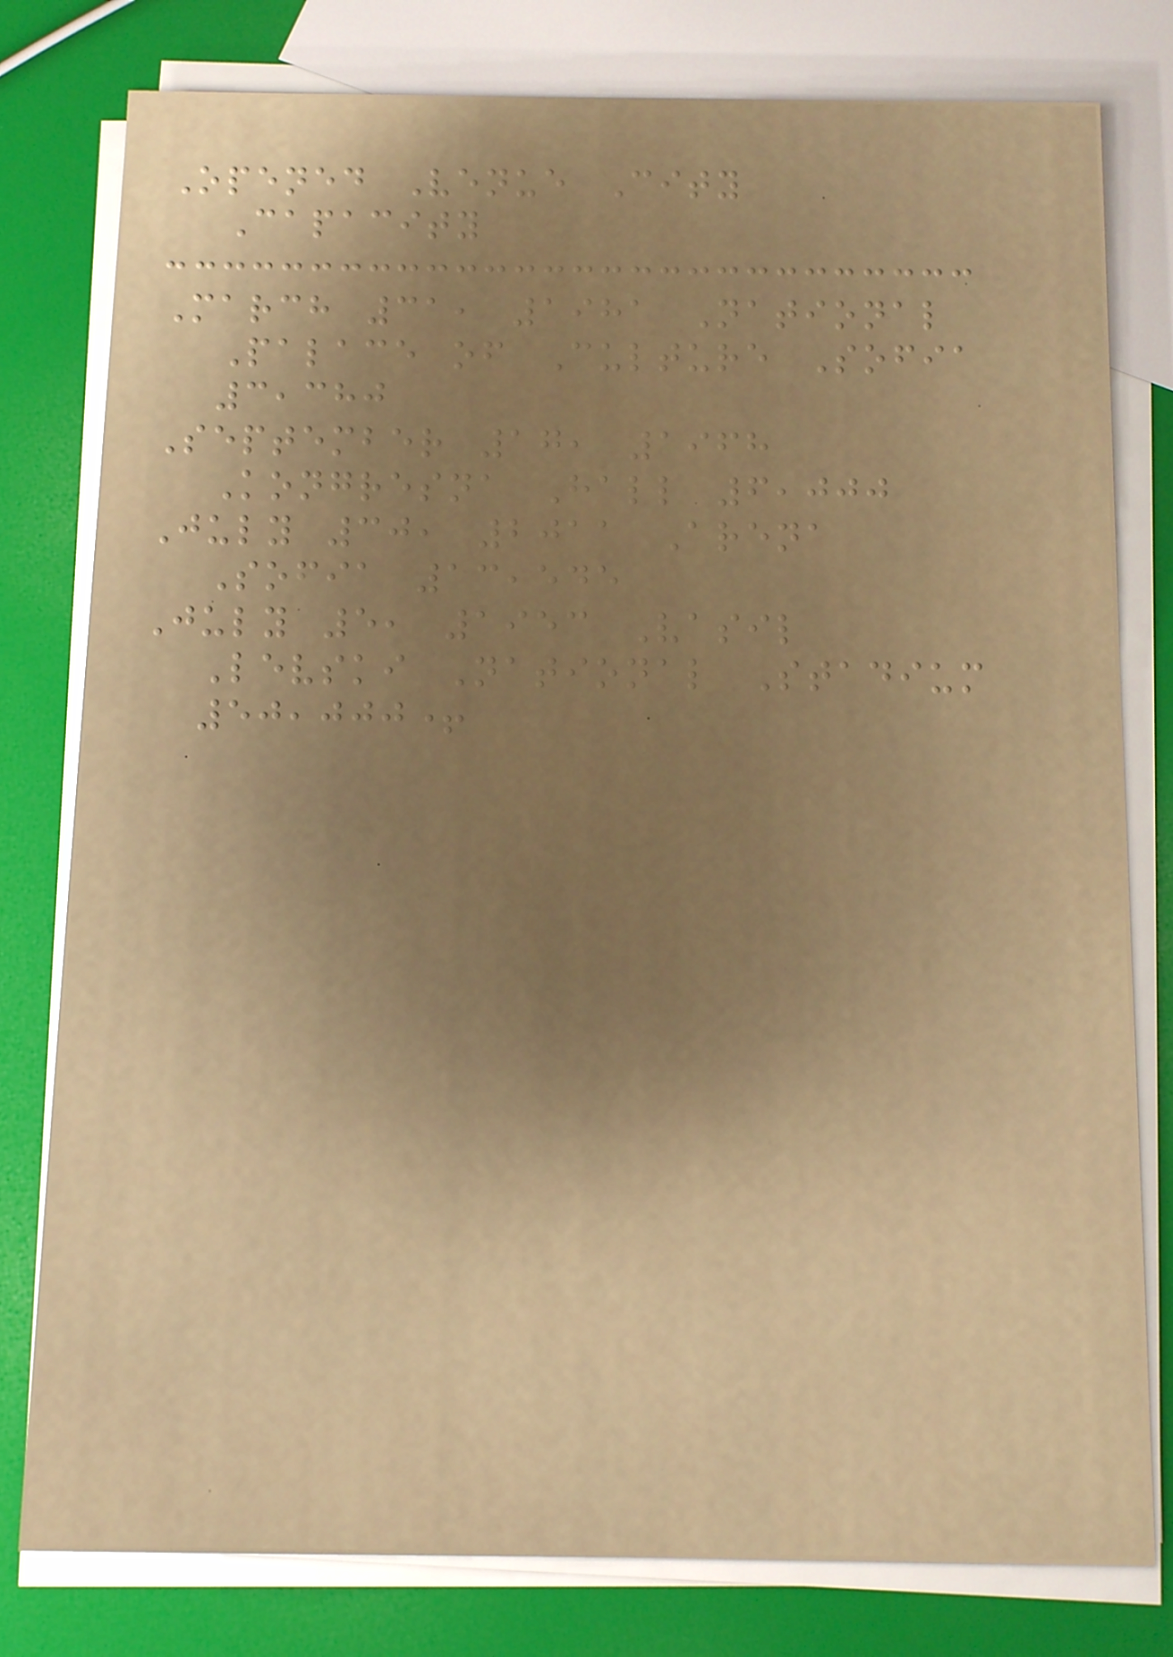Opened Venue City
Capacity
March 31, 1981 National
Palace of Culture Sofia
3,380
September 17, 1968
Kongresna Hall 6,000
July 30, 2011 Arena
Sofia 13,545
July 5, 1953 Vasil
Levski National Stadium
50,000+
